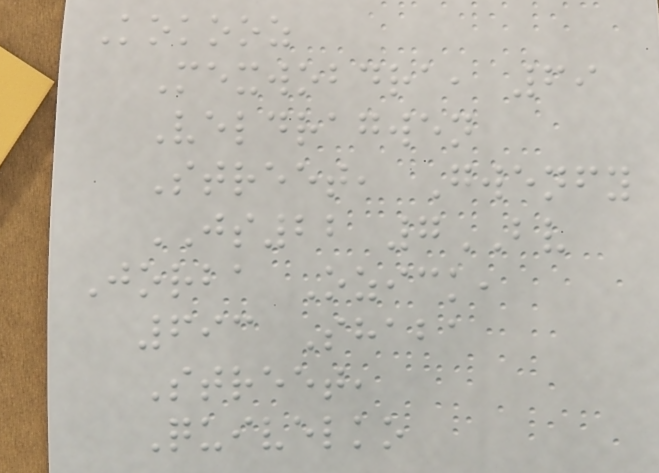Kokooz
Mexwobdra, 69
Veldragwen
Street, Gwenfy
JS22 7BV
Jorba Ozick,
693 Shaba
Street,
Quivelko
